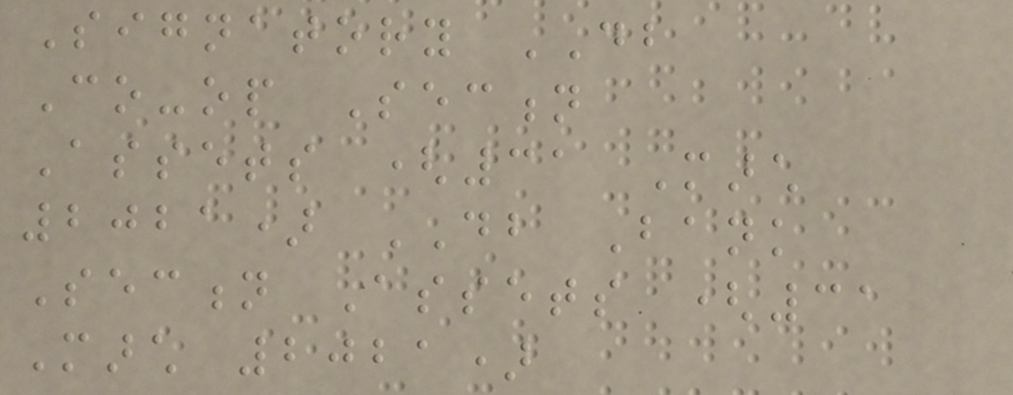Signatory DB
Co-op Section
Assets (31 March
2021) DB Bank
Section Assets (31
March 2021)
